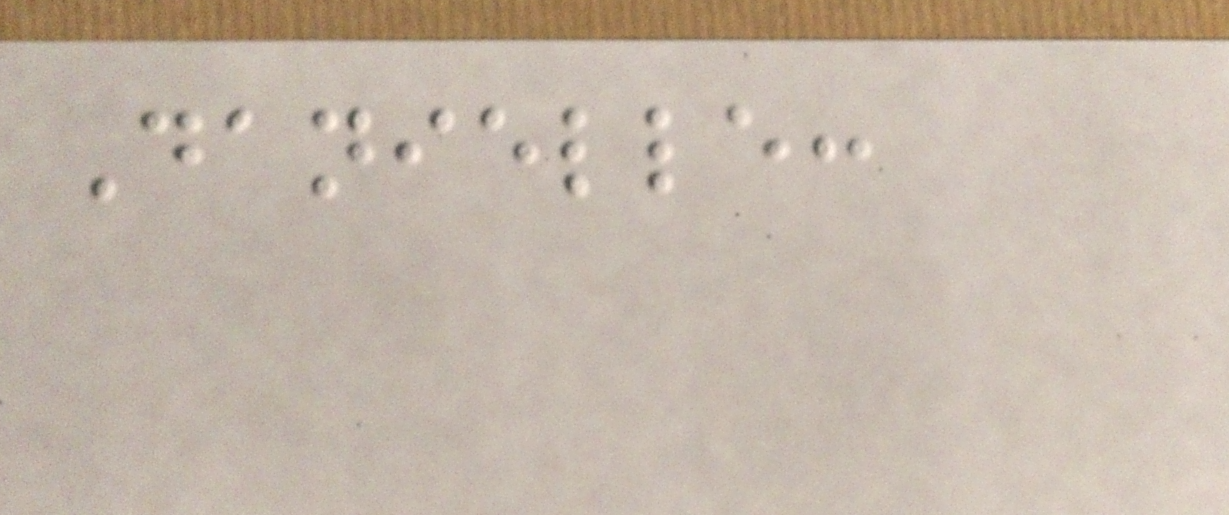Danielle:
